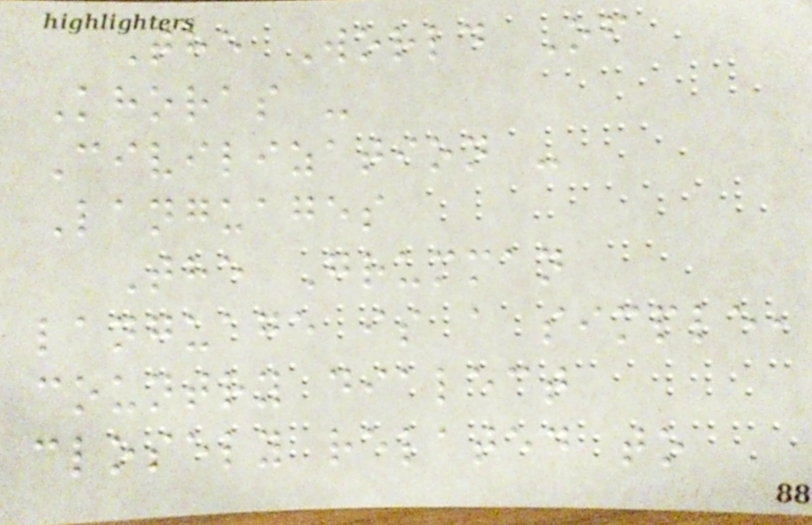The World Of
Khoras -
Civilization -
Languages
The Grumman
language is a simple,
country dialect
closely related to
